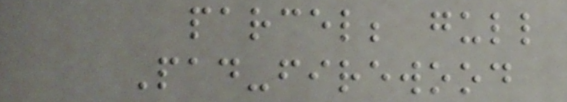parcel; gull
Pad-firewood
